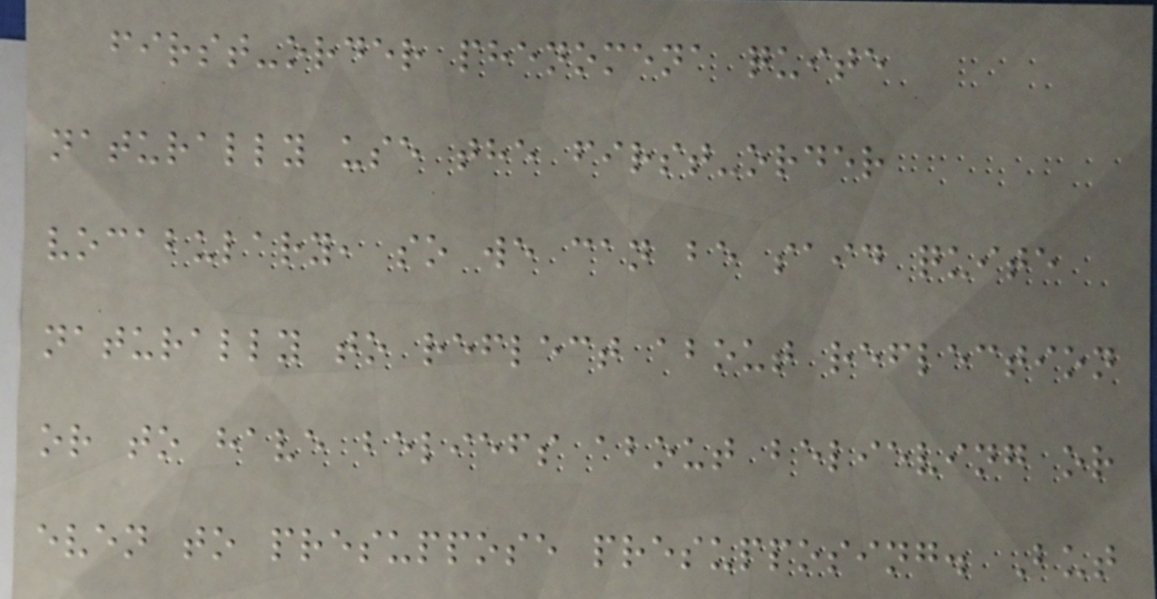first-order phenomena quite
naturally use the first-order
vocabulary, so we can be said quite
naturally to reflect about reflection
or to have beliefs about believing or
even to presuppose presupposing. But
